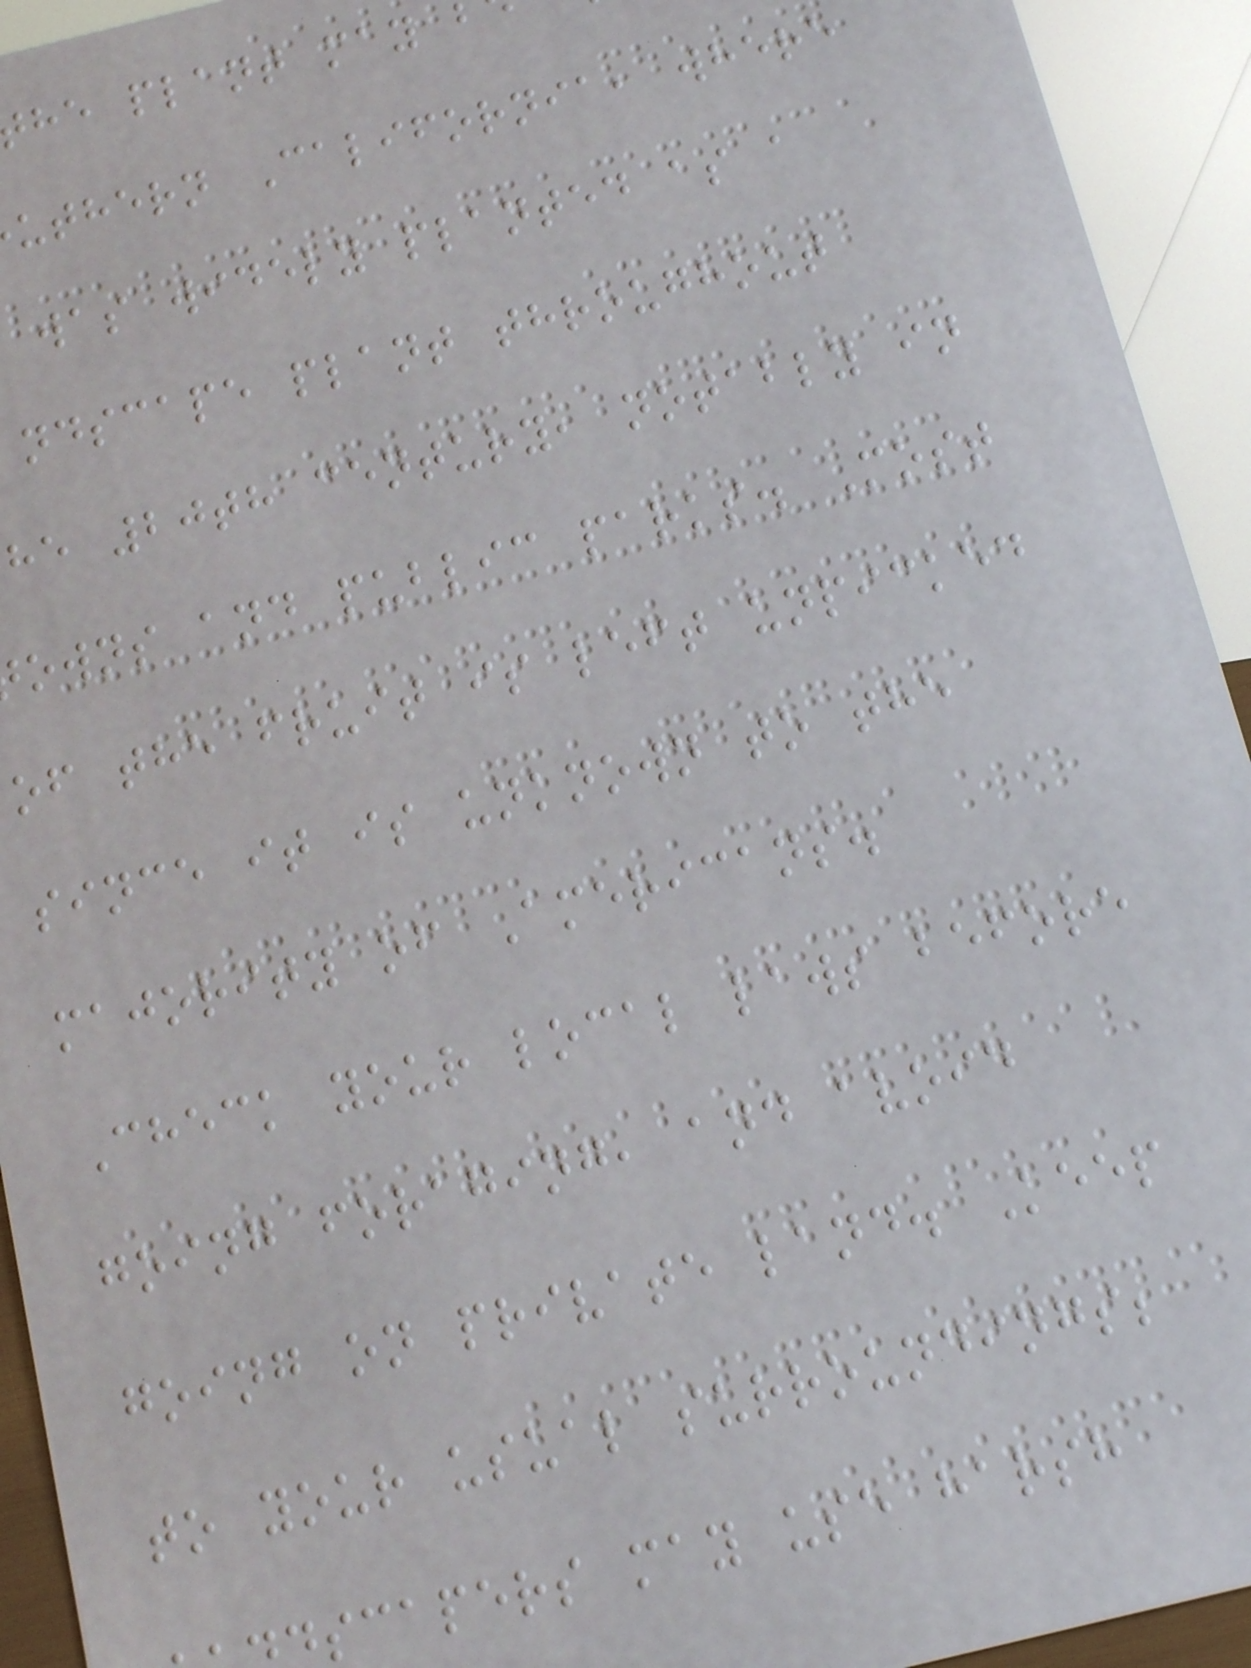he plant may
uthern California, where
was widely planted as a
ndscape plant throughout
he 20th century, notably in
owns and public parks. Most
of the fruit is left unpicked
since it is unknown to the
majority of Americans.
Check your local laws before
going foraging, and avoid
going on private land. Keep
to your usual surroundings;
scapers may use harsh
